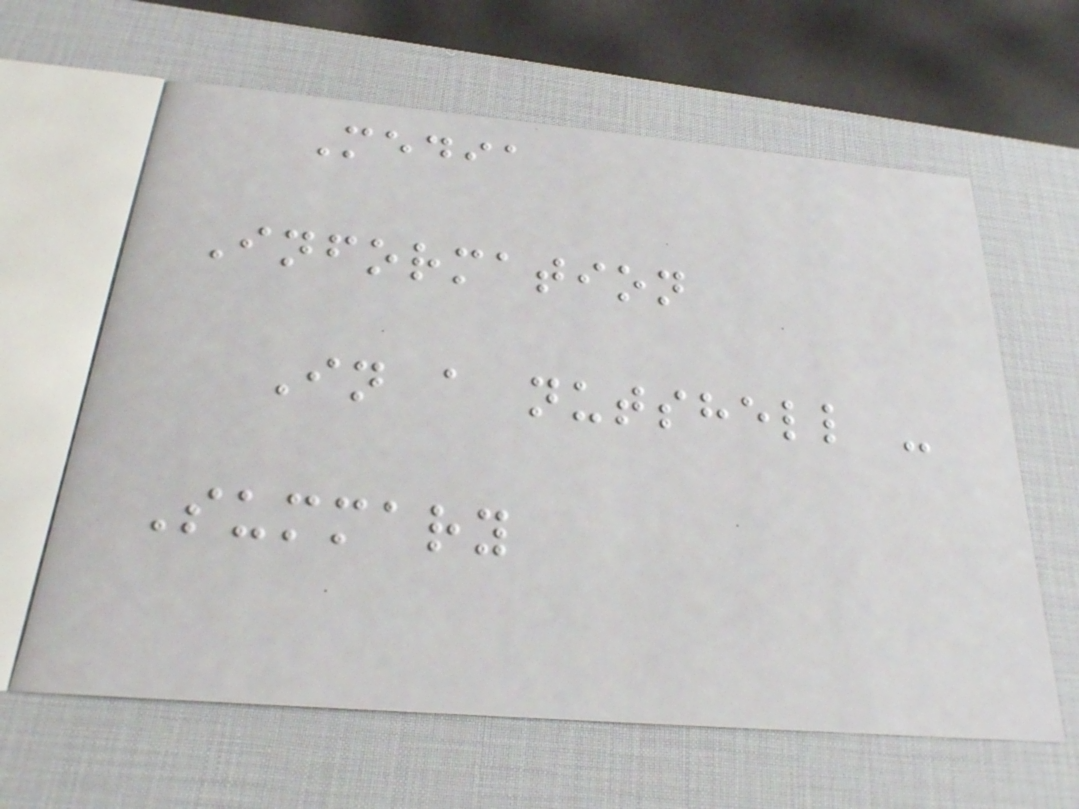Media
Information
In a nutshell -
Summary
